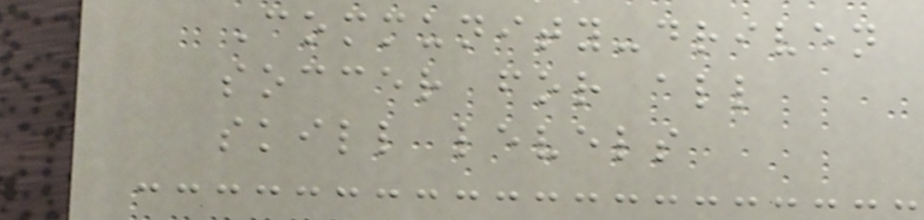Community-driven
soccer for all
skill levels
